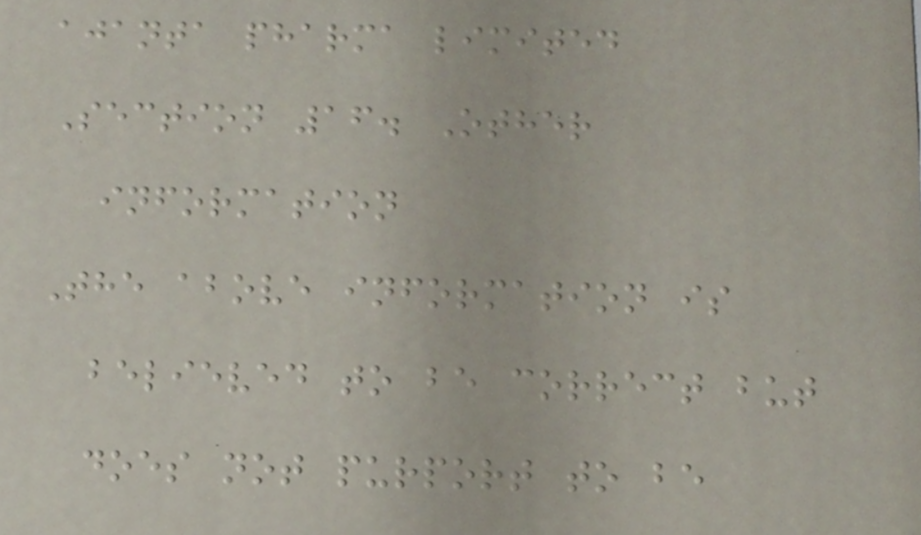ajanta pharma limited
Section 16. Other
information
The above information is
believed to be correct but
does not purport to be
